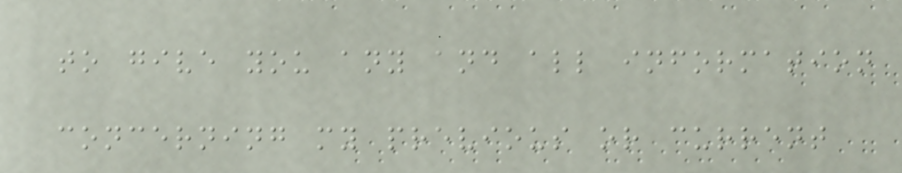to give you any and all information
concerning my previous or current
